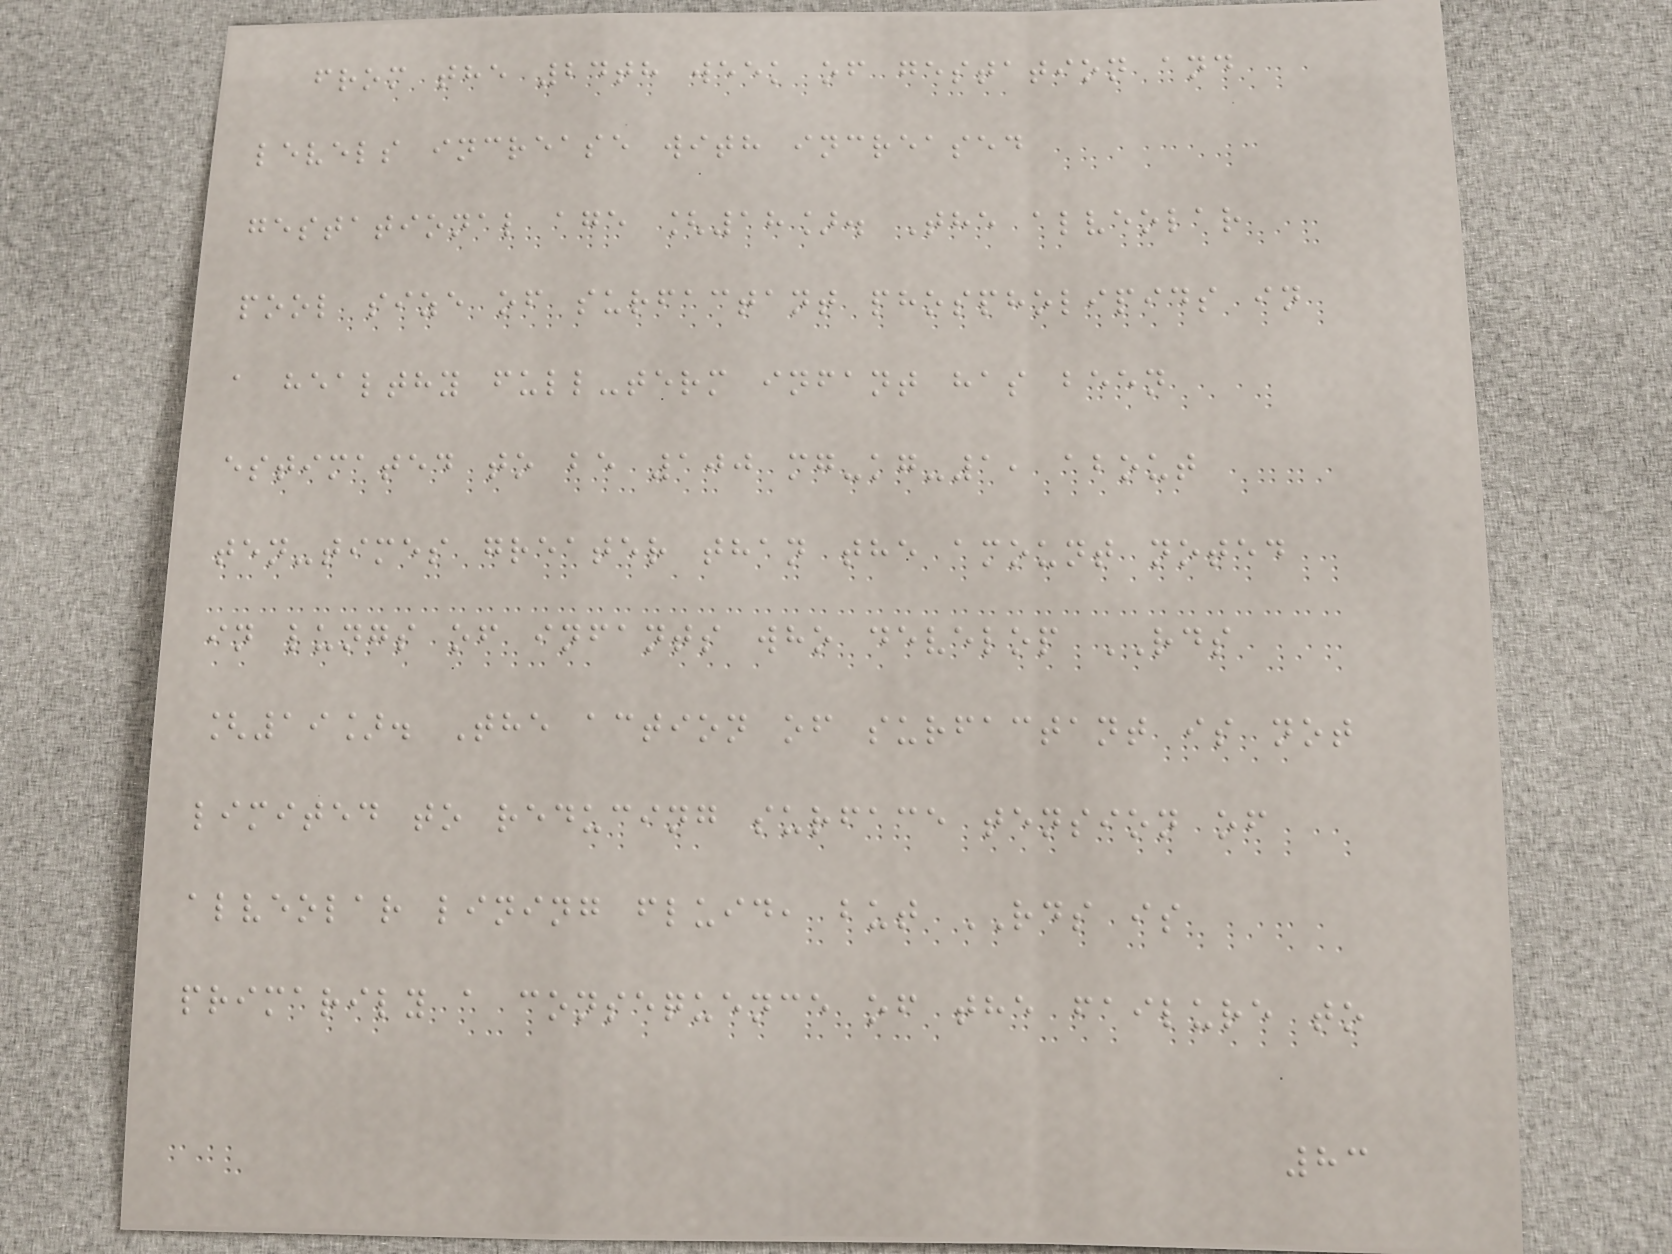from the 24th week of gestation and
levels increase with increased
gestational age [18]. The alveolar
pool size of surfactant phospholipids in
a healthy full-term infant has been
estimated to be 100 mg-kg-1, about
ten-times greater than the amount noted
in lungs of infants who develop RDS
[19]. The action of surfactant is not
limited to reducing surface tension of
alveolar lining fluid, but RDS is
primarily a consequence of the failure to
83
